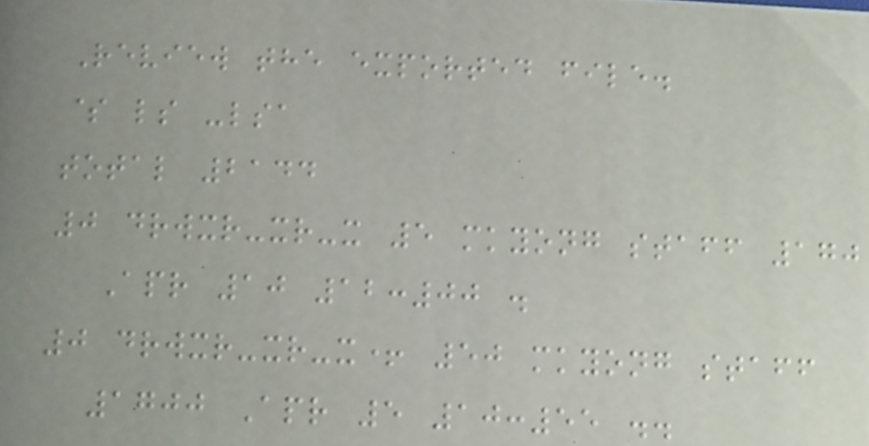Review the exported file.
$ ls -lsa
total 2144
0 drwxr-xr-x 5 mkyong staff 170
Apr 10 12:00 .
0 drwxr-xr-x+ 50 mkyong staff
1700 Apr 5 10:55 ..
